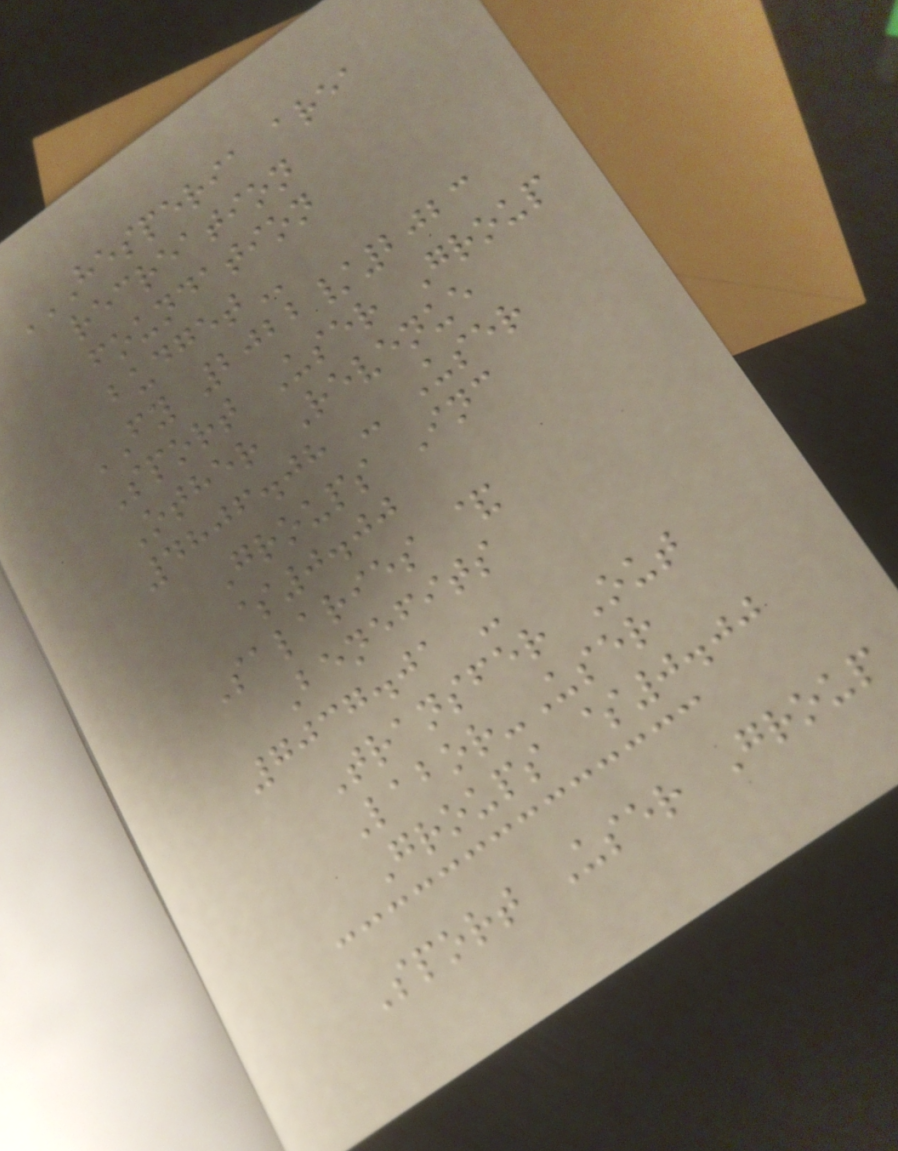HESPERIA AREA
RECREATION
FOUNDATION
BUDGET
FY 2022/2023
Sport User Group
Other Revenue
4806.08 - User
Groups Inc
$0.00
Salaries &
Benefits
7037.01 -
Transfer Out
Labor-User
Groups $0.00
Sport User Group
